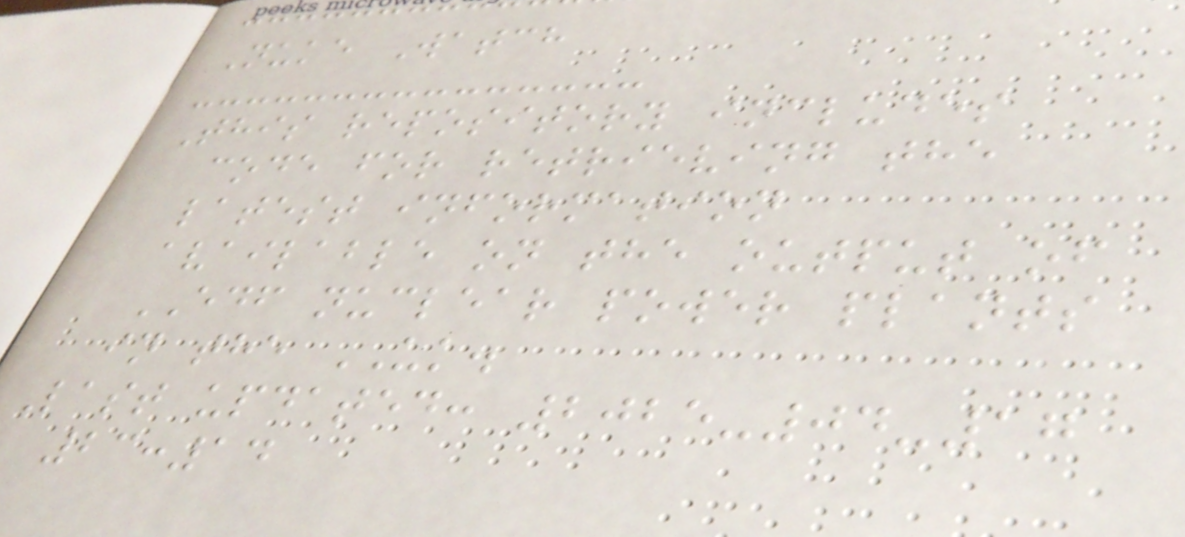Nuke Watch
This repository includes
code for retrieving the
latest information
available on the output of
EDF nuclear power plants
in the UK.
Last updated: 2025-04-17
23:14
